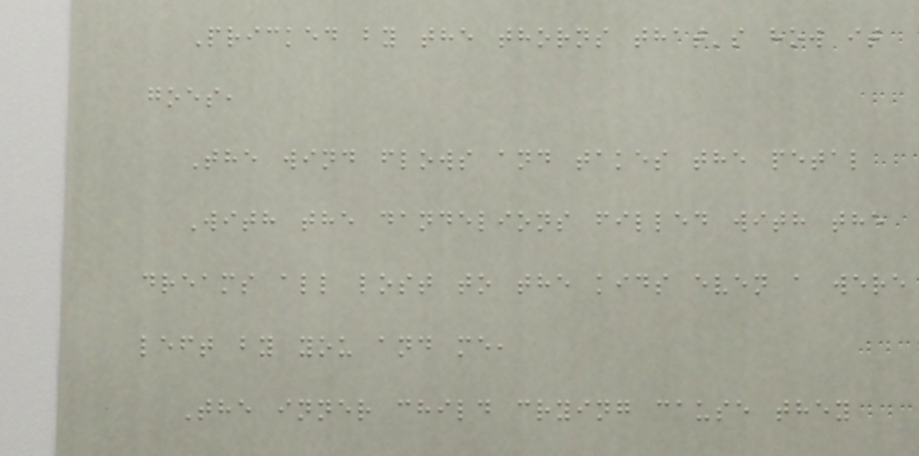Pricked by the thorns that's how it
goes,
The wind flows and takes the petal
With the dandelions filled with the
dreams all lost to the kids even a were
left by you and me,
The inner child crying cause they
